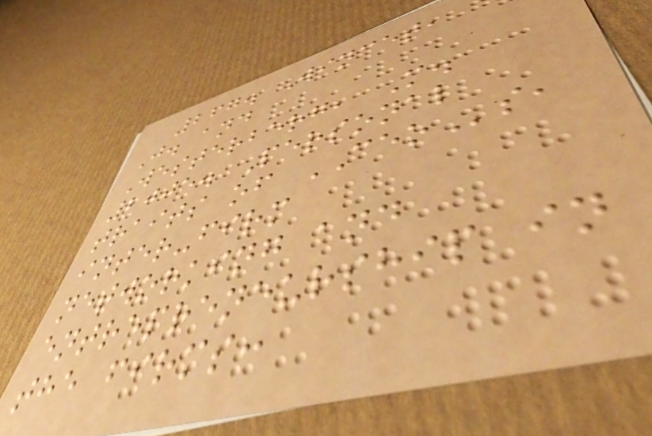267. Wincet,
J. and
Westerberg, M.
2005. Personal
traits of CEOs,
inter-firm
networking and
entrepreneurship in
the firms:
